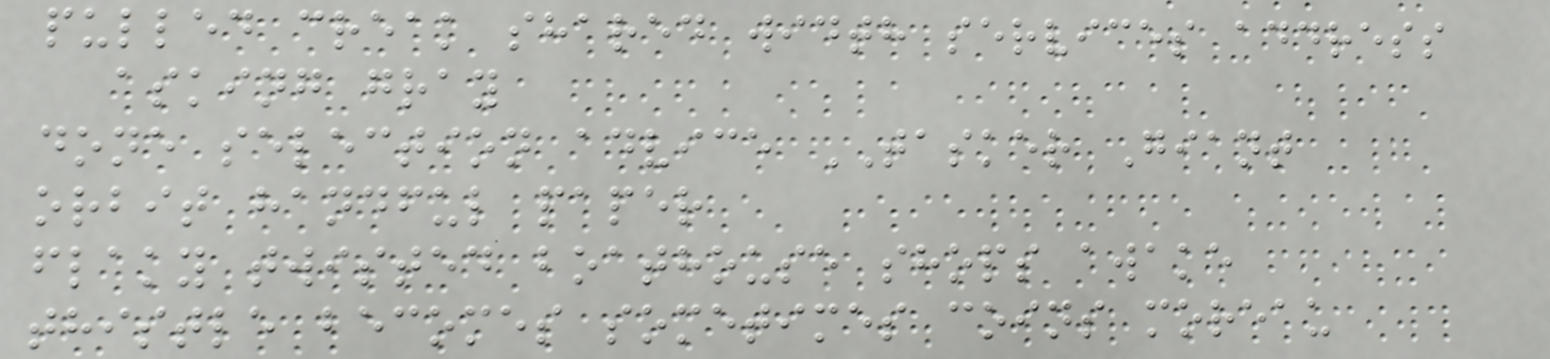pulled creak shared width services address
asking gray
done selection advice TASKER Giant
orbit handful paper
flaky twisted boathouse shops awake
thistle becomes sometimes coins moreau
